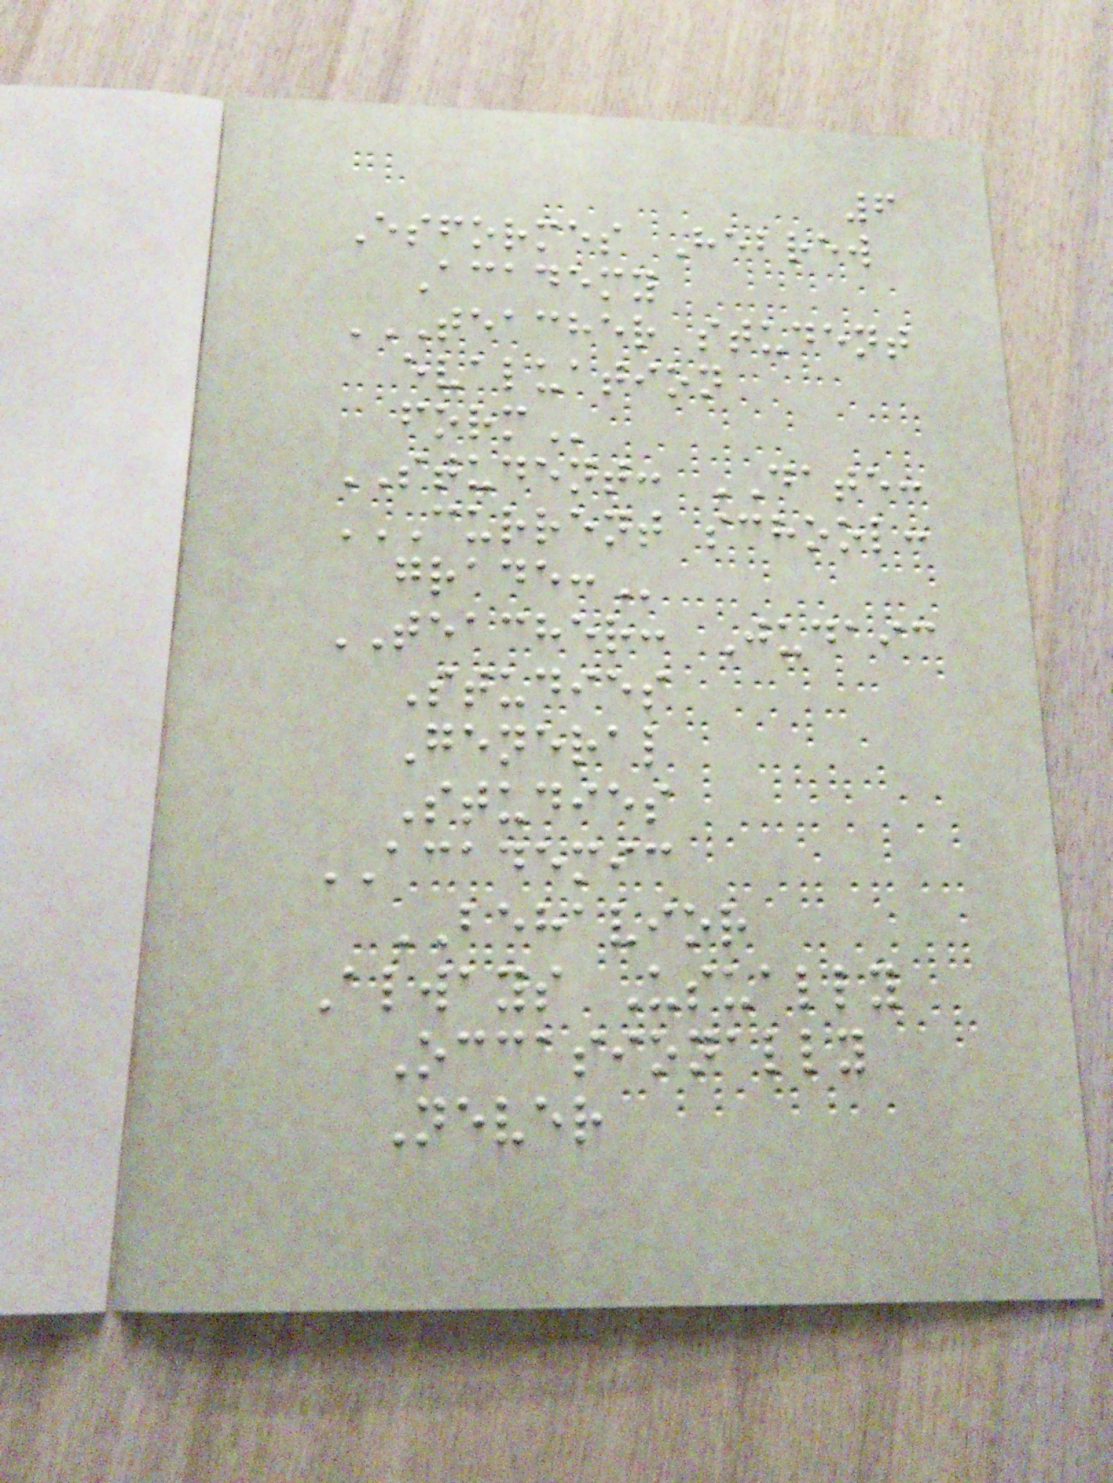6
Esformes Hebrew
Academy
TEACHER STUDENT
EVALUATION
FORM
STUDENT: DATE:
CURRENT SCHOOL:
GRADE:
TEACHER: Judaic
Studies
General
Studies
ACADEMIC
BEHAVIOR
Always Usually
Occasionally
Never
